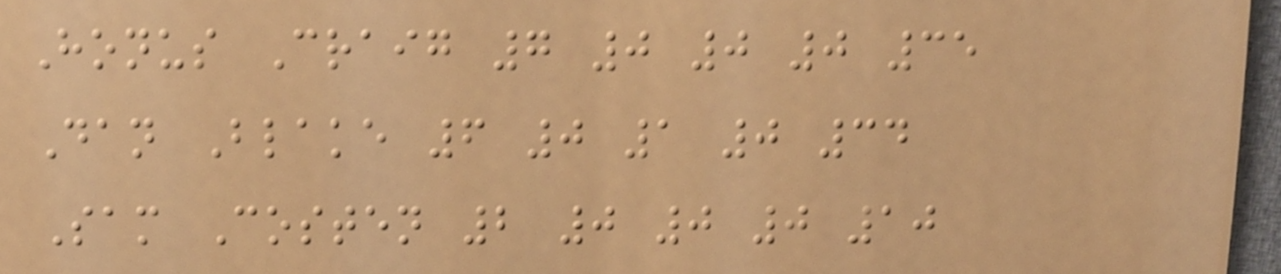Honus Craig 7 0 0 0 35
Dan Blake 6 0 1 0 34
Sam Costen 2 0 0 0 10
